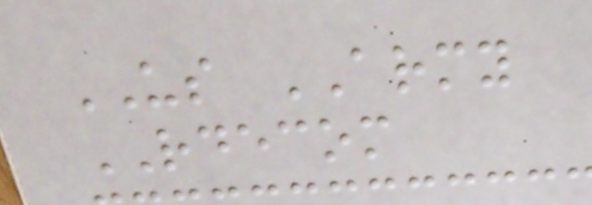US ARMY
RDECOM
